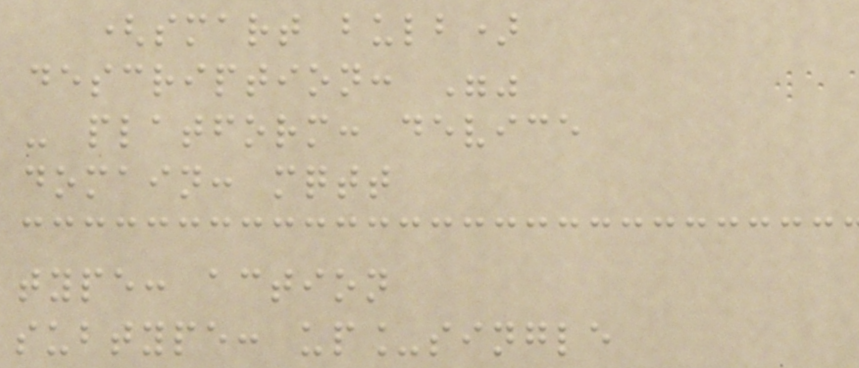(smart bulb)
description: ""
- platform: device
domain: mqtt
type: action
subtype: up_single
